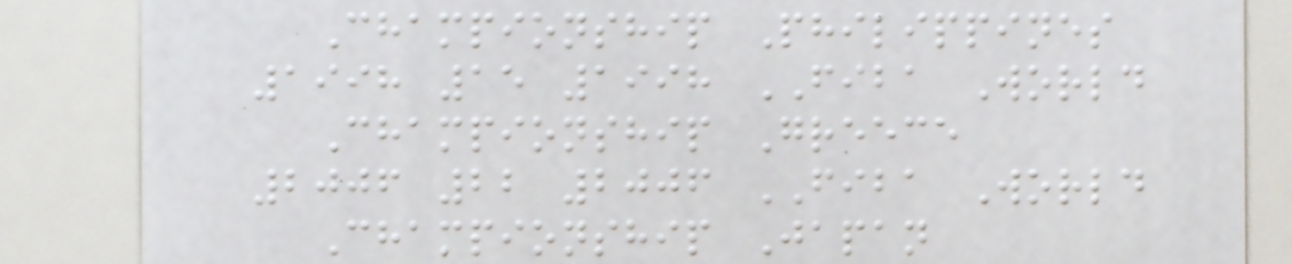Championship Philippines
1998 15 1998 FIBA World
Championship Greece
2006 22 2006 FIBA World
Championship Japan
